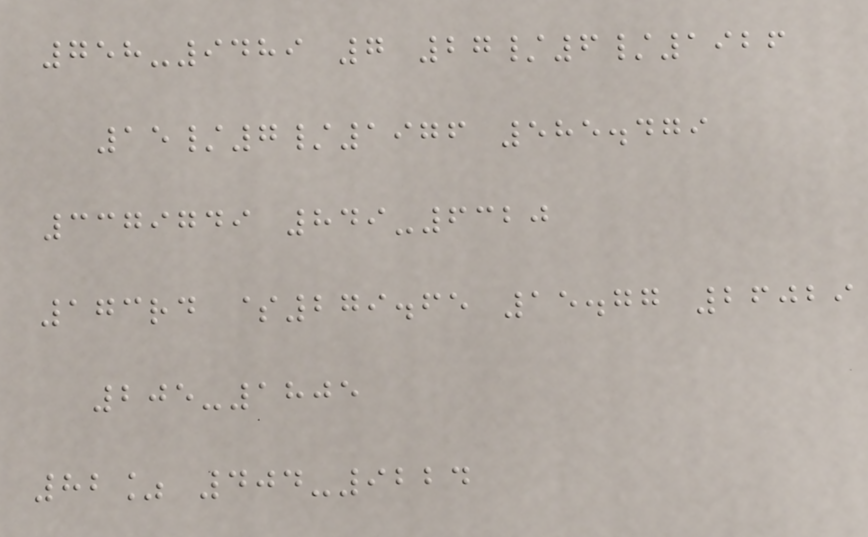758-9489 7 27/6/1926
15/7/1976 585.479
3379749 849-6320
173rd $279.65 15.77 26029
205-1805
82% 404-9224
